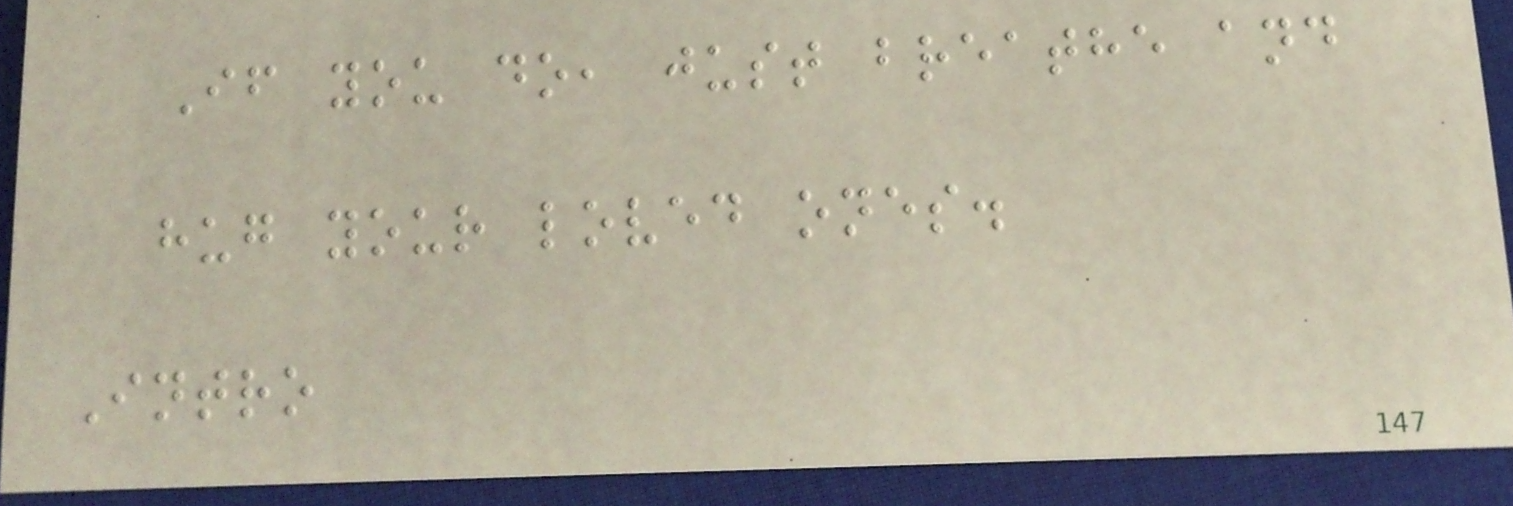If you do, just breathe and
hug your loved ones.
Intro
